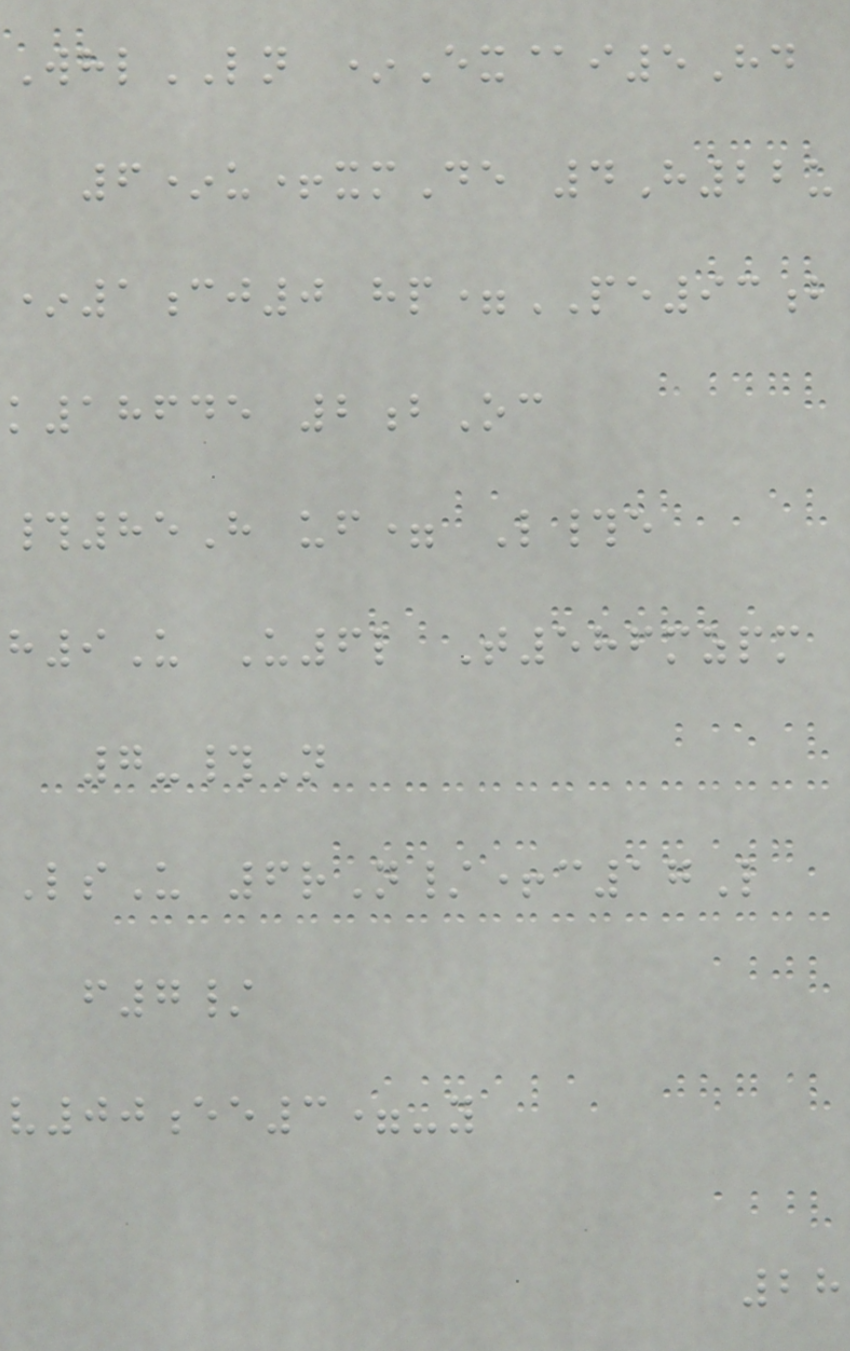WhlLN *Ex@i5Hd
6*u+xmDe 4H22u
*1cj0 hp=PE93b
k18645 2bOc
#85H uf= L#e
h9U U6l T586mzpm
7-#N
LsU 6rN/+c17L
f7/
v00ee3=-y
28
